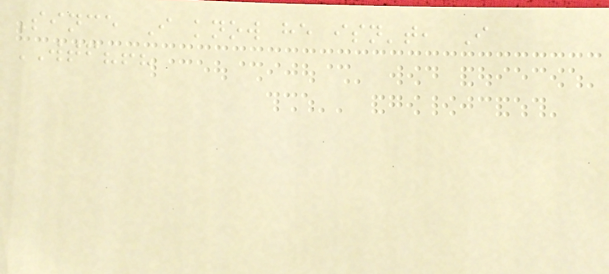Since I know he isn't, I
WTF?!?
